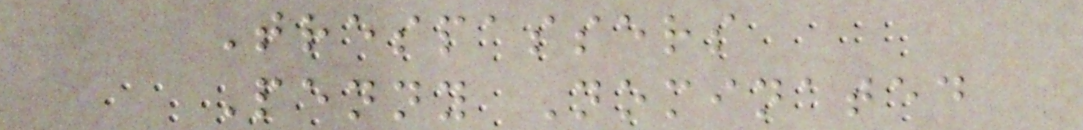Trespassers
Penny Nominated
